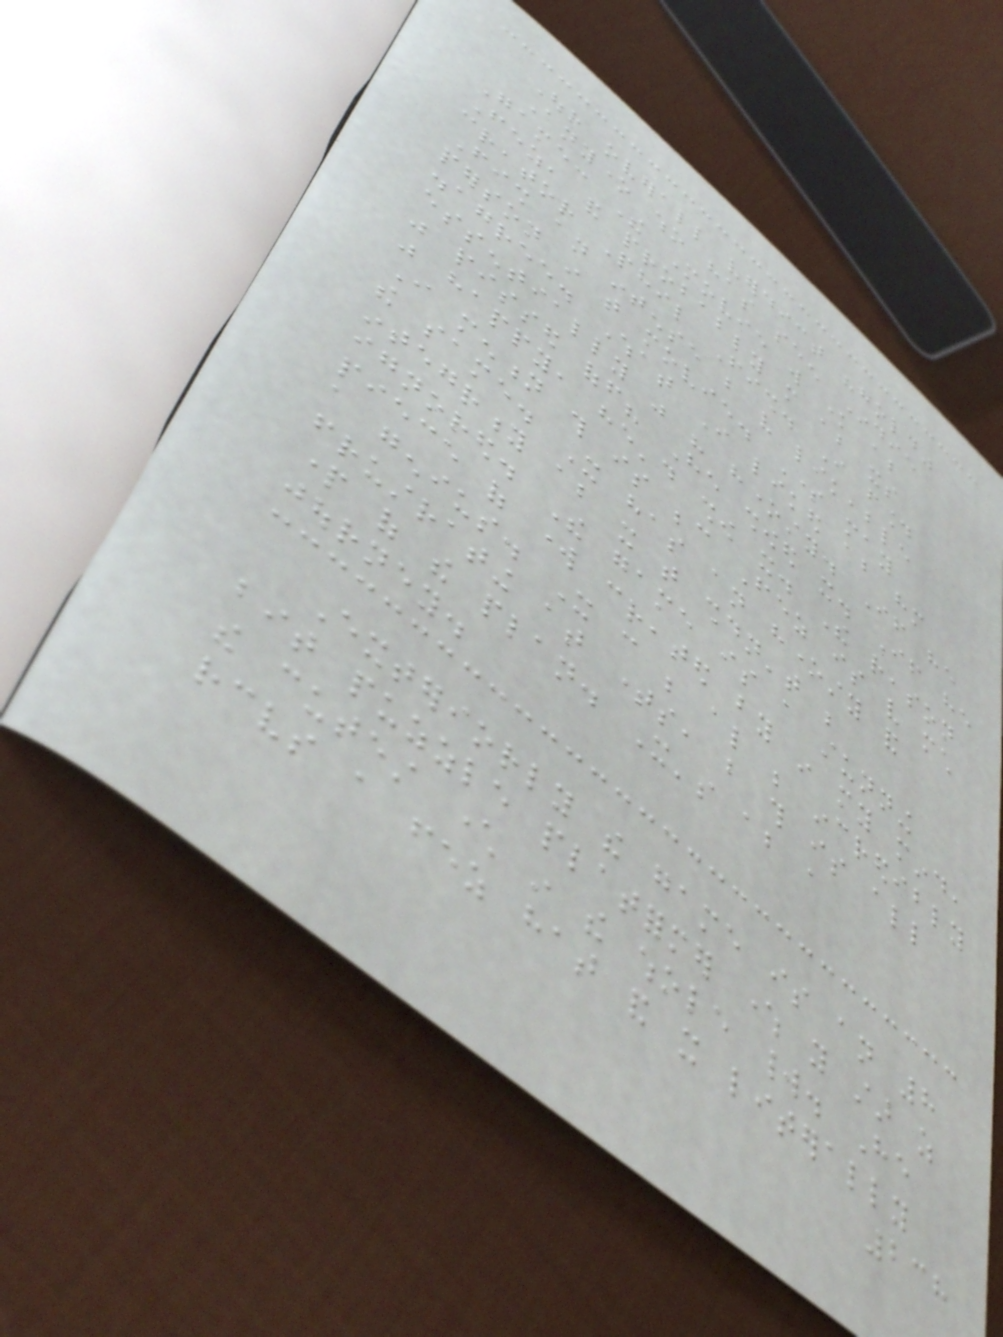Our overall verdict "gold"
Anyone who has seen Indie
Game: The Movie will know about
Fez, and probably more about its
creator Phil Fish. I found
Fish an intense but very likeable
person in that movie. Some may
disagree. What I liked about him
essentially was his honesty. If he
was pissed off? He showed it. If he
was happy, he'd show it. The reason
I mention this is because Fez is very much
the same. It has an honesty and
integrity about it that shouldn't be
ignored. The game is a stunning
piece of work created by in my mind,
a genius. It can be also be incredibly
frustrating at times, but this is all
part of the plan. It's about a
journey.
Exteriorly the game is an 8
bit puzzle platformer where you star as
the cutest character in the whole world. He
receives a fez hat and it literally
238
